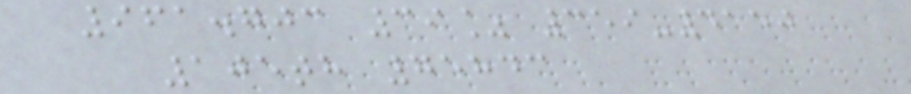961.703 39% 359-4150
105th 75843
